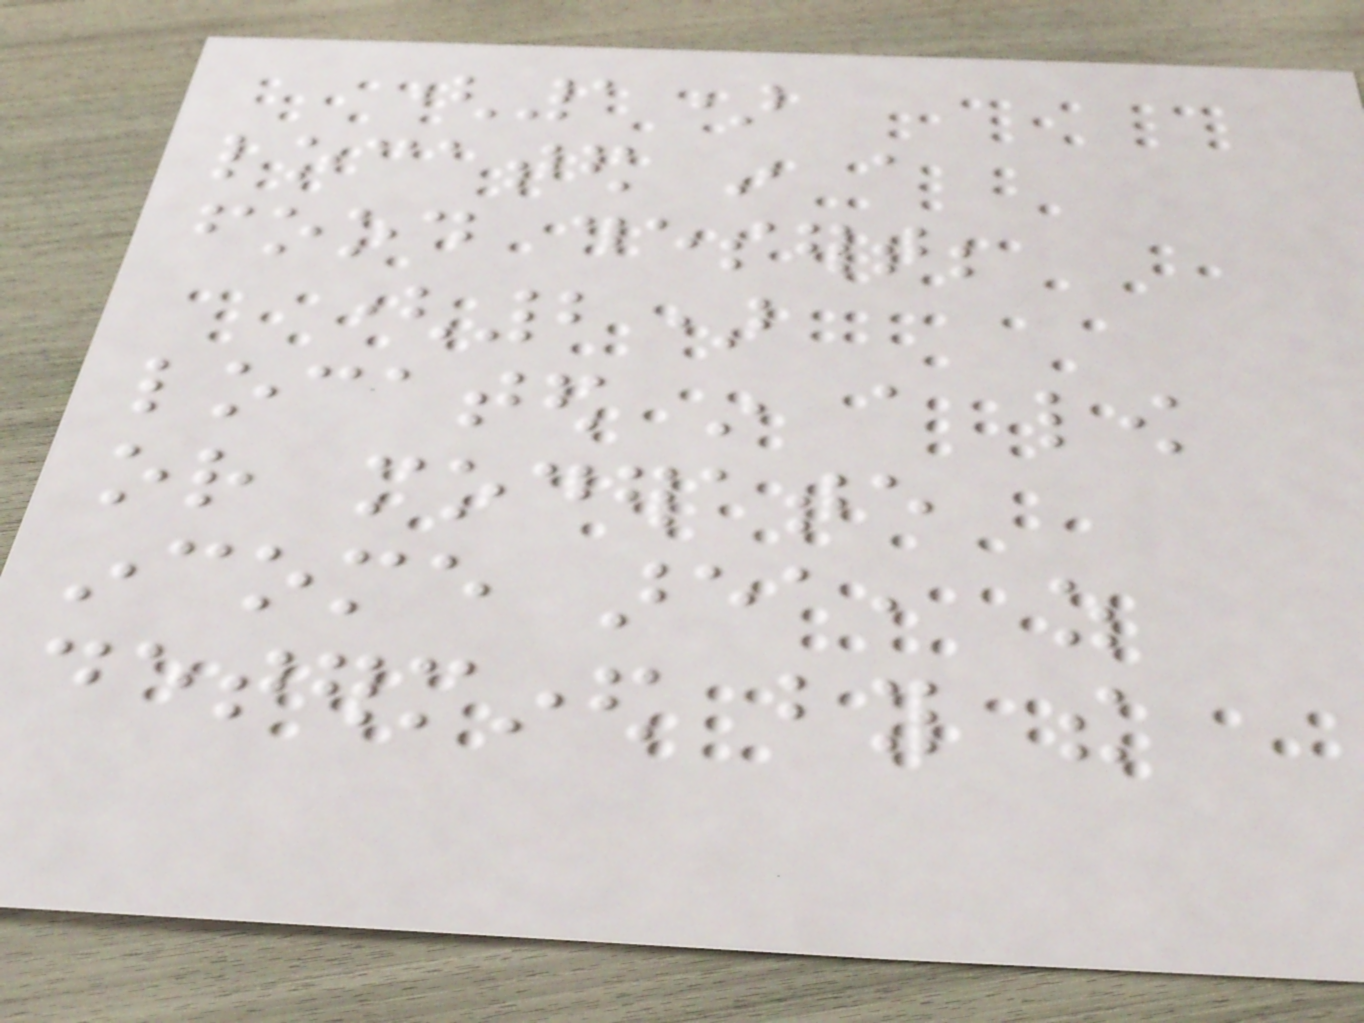(1)
located in a
food desert;
(2)
located in a low
or moderate
income area, as
determined by the
